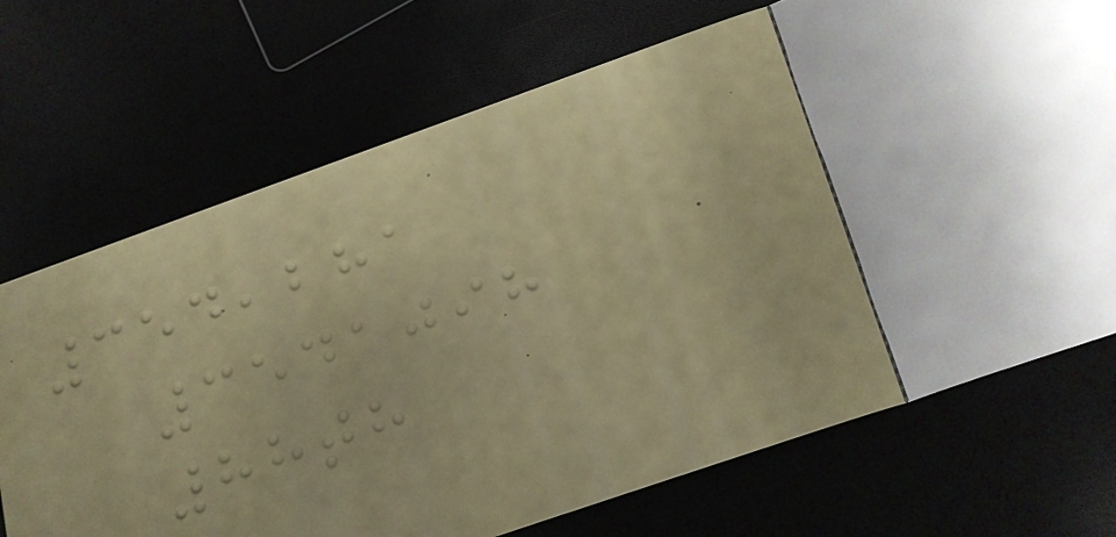354,281
3541098
88th
